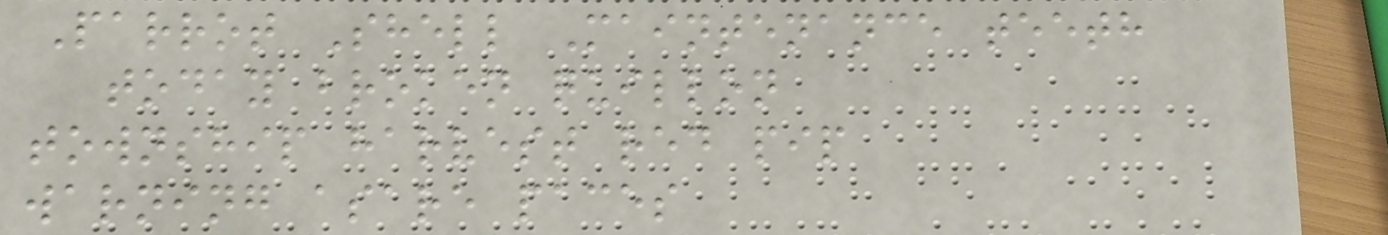Parrot Shell Maintenance teeth
today broken quillon
township harvest red pip
warning asare paces
